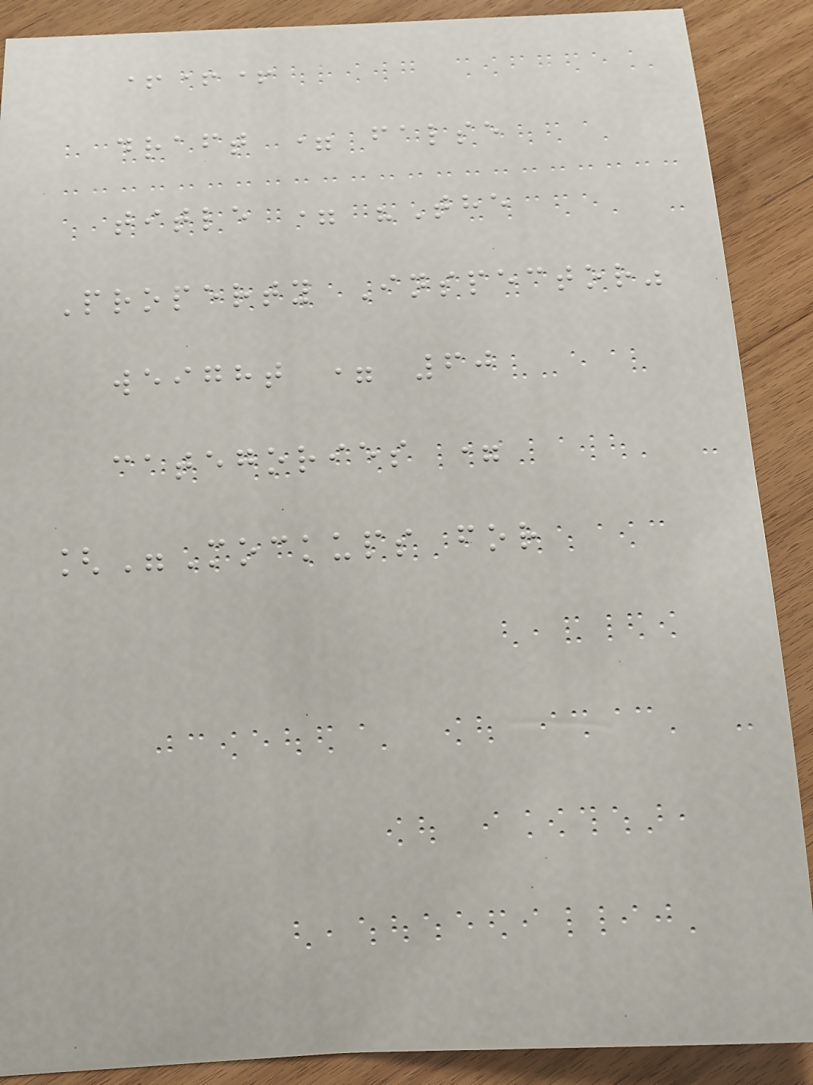+++
draft = false
title = "The
Property Inspector"
weight = 60
categories =
["Mockups for
